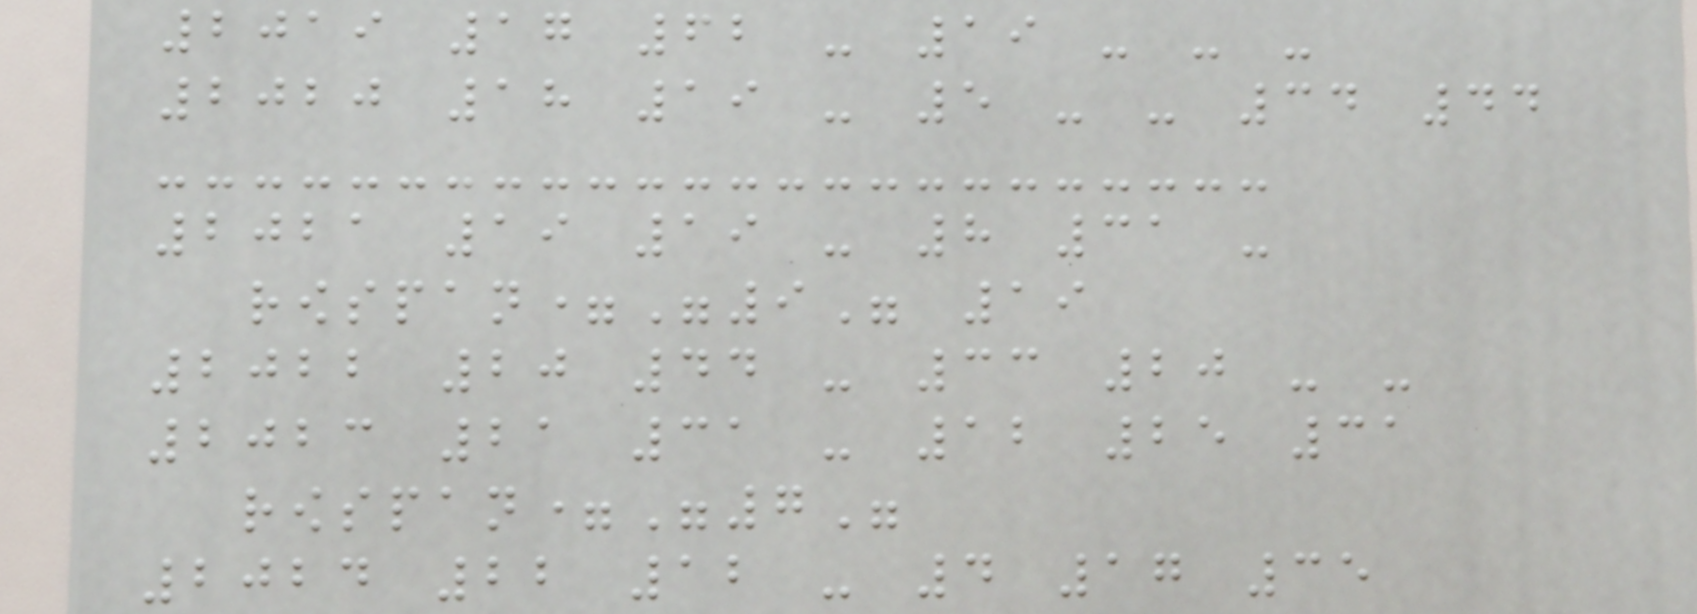2019 17 62 - 19 - - -
2020 18 19 - 5 - - 34 44
2021 19 19 - 8 31 -
rowspan="9" 19
2022 20 44 - 33 20 - -
2023 21 31 - 12 25 31
rowspan="7"
2024 22 12 - 4 17 35
